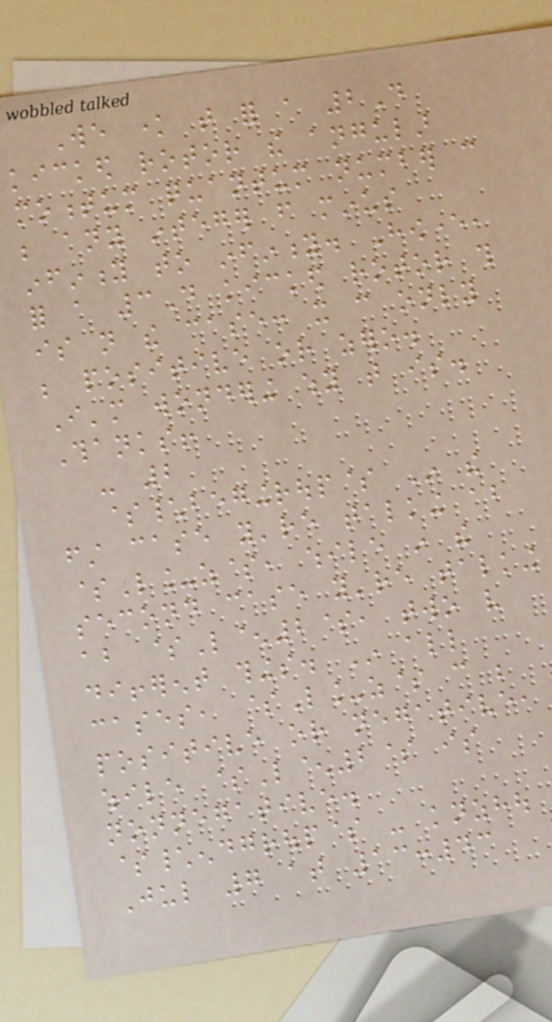We know that for a 2D
kicked rotor the angular
momentum quantum number can
be any integer from minus
infinity to infinity. However,
for a 3D kicked rotor this
is not the case: it can only
be positive or zero.
I'm wondering why that is.
Thanks!
- 2
$\begingroup$ In the
first case you're talking about
$L_z$, while in the
second case you're talking
about $L^2$, two very
different things. In all
cases, $L_z$ can be
positive or negative,
while $L^2$ is
nonnegative.
$\endgroup$ - knzhou
Jul 7 at 13:43
